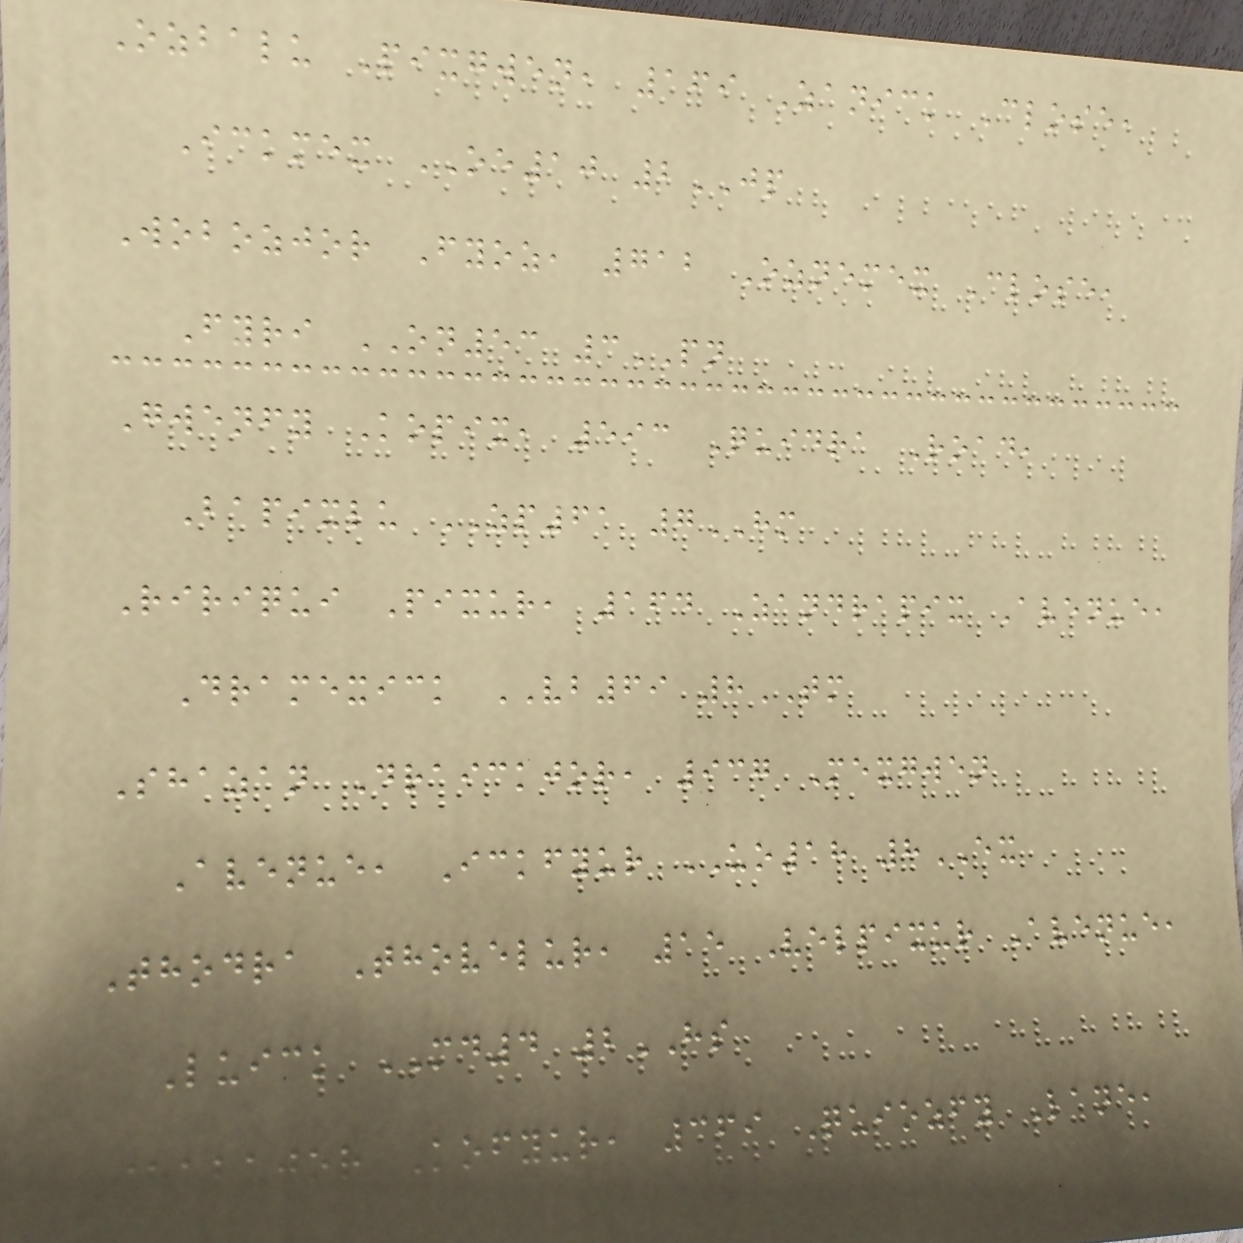Ozbalu Pixgwen, 169 Zanick Close,
Ickmex OE10 2JP
Wobozjor Fyoz, 712 Oznemex Close,
Fyri ON53 3PN
Gwenfy Kopix, 593 Quidra Road,
Bapixlu ZP61 7HM
Ririqui Pixur, 164 Zandrapix Avenue,
Dramexick VB69 8TM
Shazan Draickjor, 937 Mexgwen
Avenue, Ickfyur UO18 8EX
Thodra Thovelur, 15 Velpixur Avenue,
Luick MD4 2HS
Shalujor Kofyur, 369 Quiozfy Lane,
